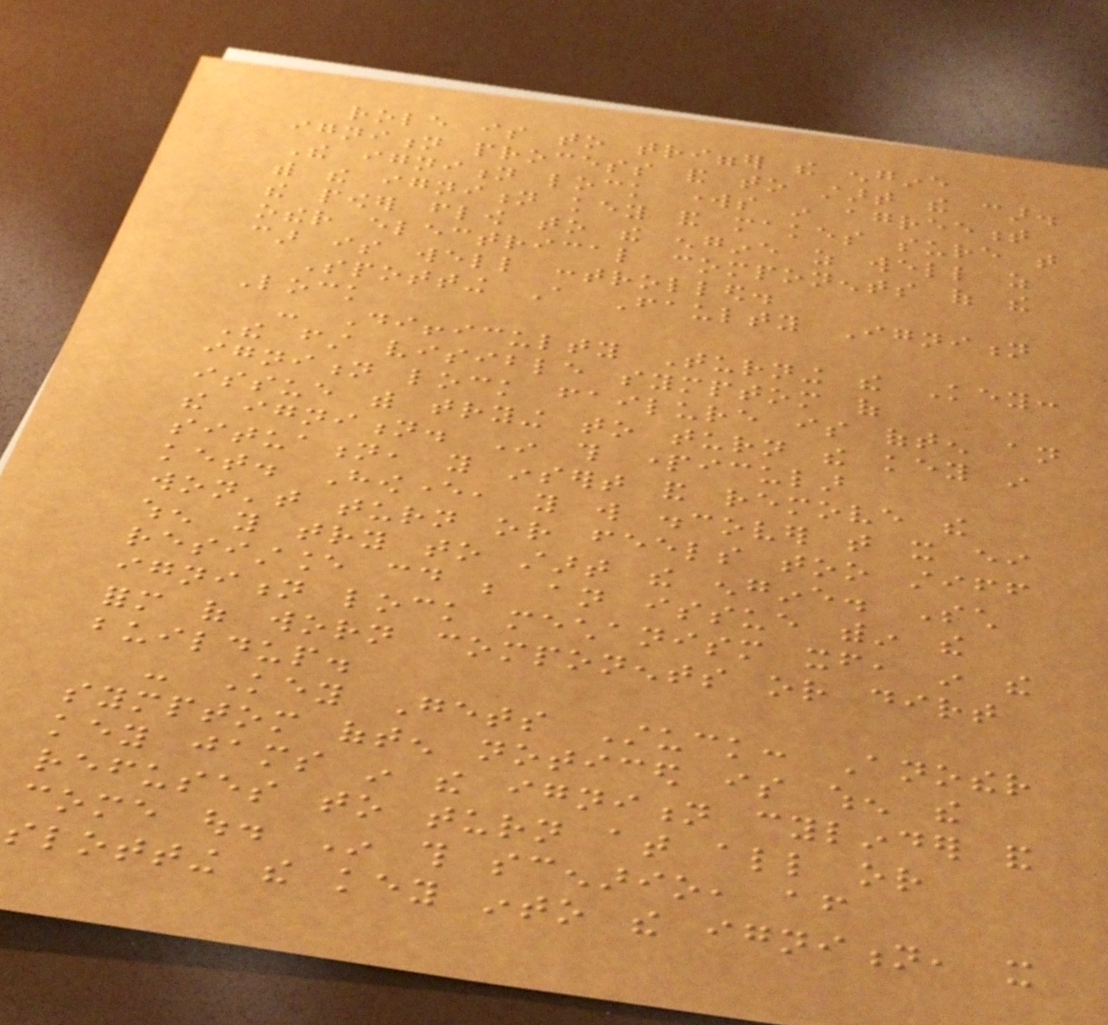role is to trigger the engine
ignition process and to start the car.
The ignition lock works in agreement
with the ignition key and makes sure that
the power flow to the engine as well as
other electrical components of the
car is well controlled.
Spotting A Faulty Ignition
Lock
- Difficulty Turning the Key:
The first visible symptom of
ignition lock failure is often an
issue with trying to turn the key in
the ignition. In this particular
situation, you insert and remove the
ket. However, you will discover that it either
won't turn or feels too stiff
when you try to start the engine. Such
resistance could be an issue within the
ignition lock mechanism itself, in the
form of worn components or dirt
buildup.
- Key Gets Stuck: Another
symptom often noticed is when the
key jams in the ignition cylinder and
refuses to turn at all or
come out. In this scenario, after
slotting the key into the ignition, it
